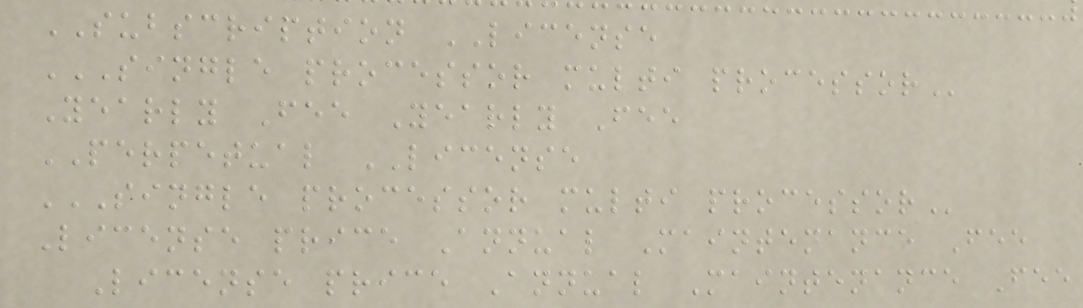SUBSCRIPTION LICENSE
SINGLE PROCESSOR MULTI PROCESSOR
Yearly Fee Yearly Fee
PERPETUAL LICENSE
SINGLE PROCESSOR MULTI PROCESSOR
License price Annual Maintenance Fee
License price Annual Maintenance Fee
